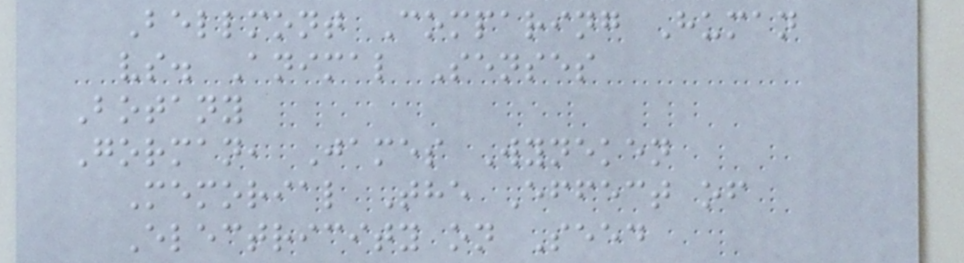Bellmont Comparing Human
vs. Animal Senses
Botany
Gorman, James Wyneken
Memorial The Effect of
Electricity on Seed
